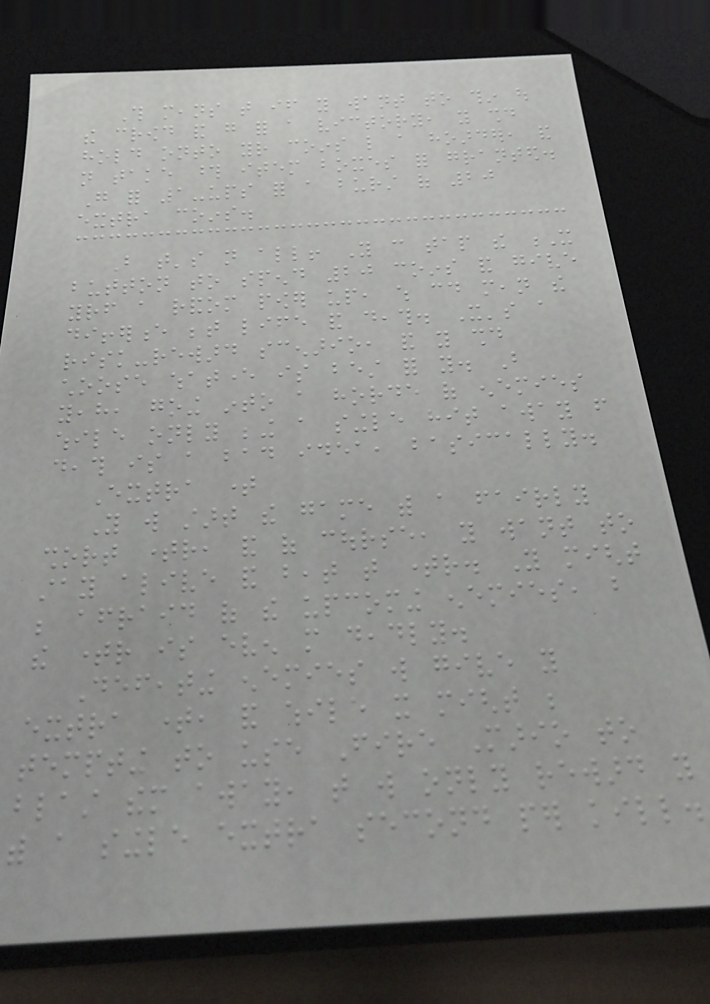This means that if you want to thin out
the crowd and go for a victory, you should
hold onto your coins like a hoarder, and
not take those item boxes for granted.
Go for 1-ups for a burst of 20
extra coins.
But that's not all! You can tap the X
button to spend 20 coins and give
yourself a random power up, which could mean the
difference between life and death. It's a
risk-reward scenario, and you should
choose whatever is best for you. But
yeah, going into a horde of enemies
while only being a single hit away from
death is a bad idea, basically.
Extra time
You will start the game with a fairly
short timer, and of course, you want to
stay alive and beat that timer. You might
be afraid of the upcoming enemies, but
the timer is even more deadly.
Defeating enemies will give you
extra time, and while it might be
tempting to use Fire Mario to
blast them away, that will only reward you
with a single extra second per kill.
